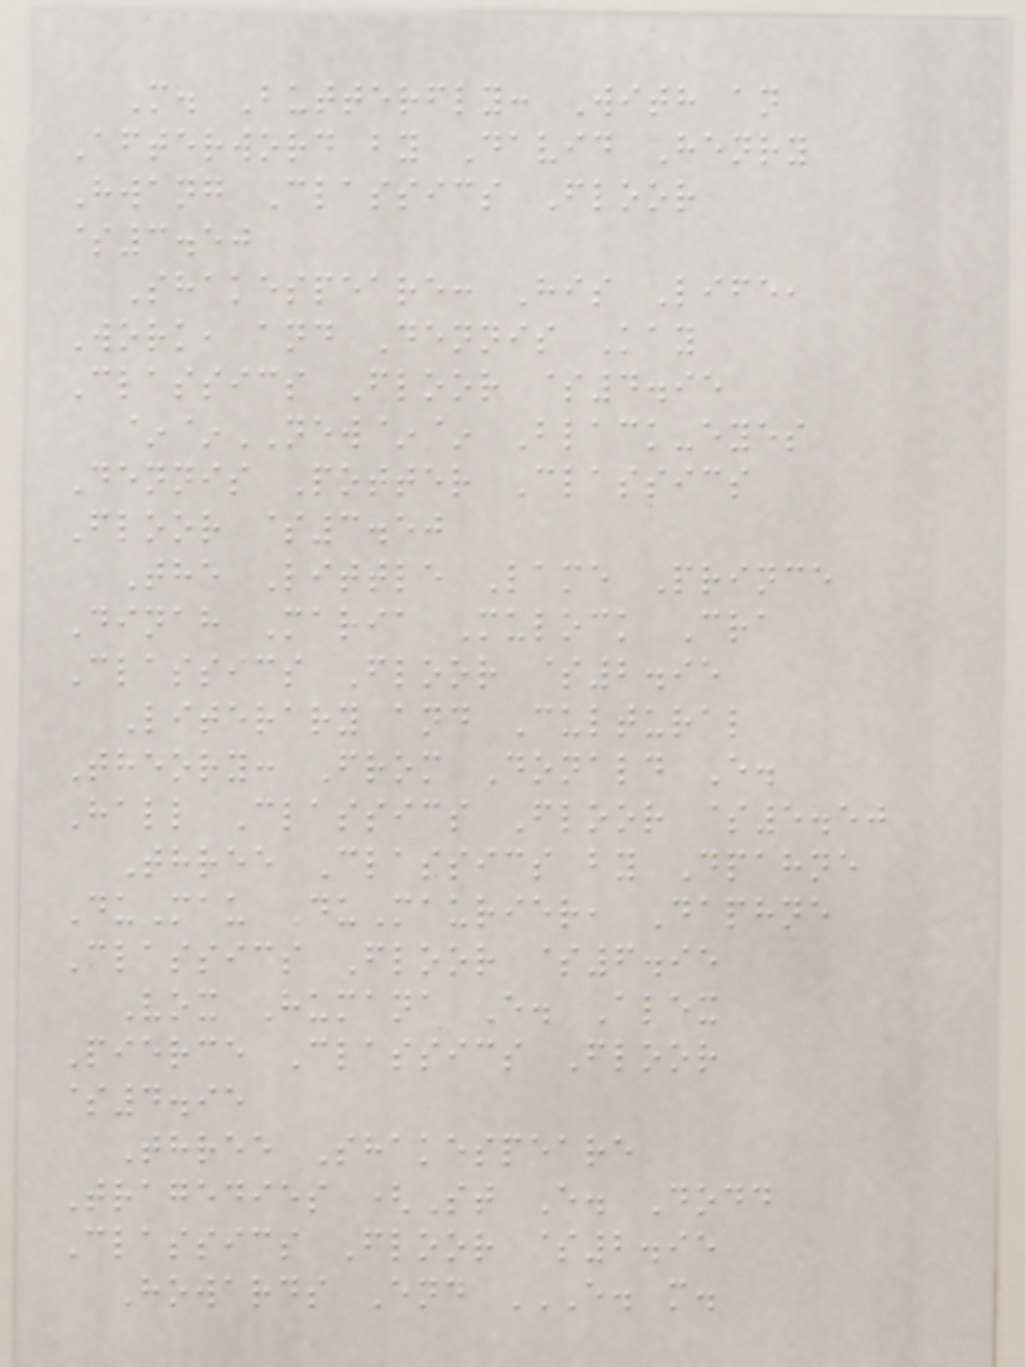M. Butterfly: With an
Afterword by David Henry
Hwang Classics Floor
$3.50
Shakespeare: His Life,
Work, and Dennis Kay
Classics Floor $4.95
~~NEW~~ Black-eyes
Dennis Potter Classics
Floor $3.50
The Little Lame Prince
Dinah Maria Mulock Cra
Classics Floor $2.95
Literary and Cultural
Theory: From Donald E.
Hall Classics Floor $5.50
Three Classics by Dpahne
DuMau DuMaurier, Daphne
Classics Floor $6.95
Vox Humana E. Alex
Pierce Classics Floor
$4.95
Three Shakespeare
Tragedies (St E. Dodd
Classics Floor $2.95
Howards End E. M.
